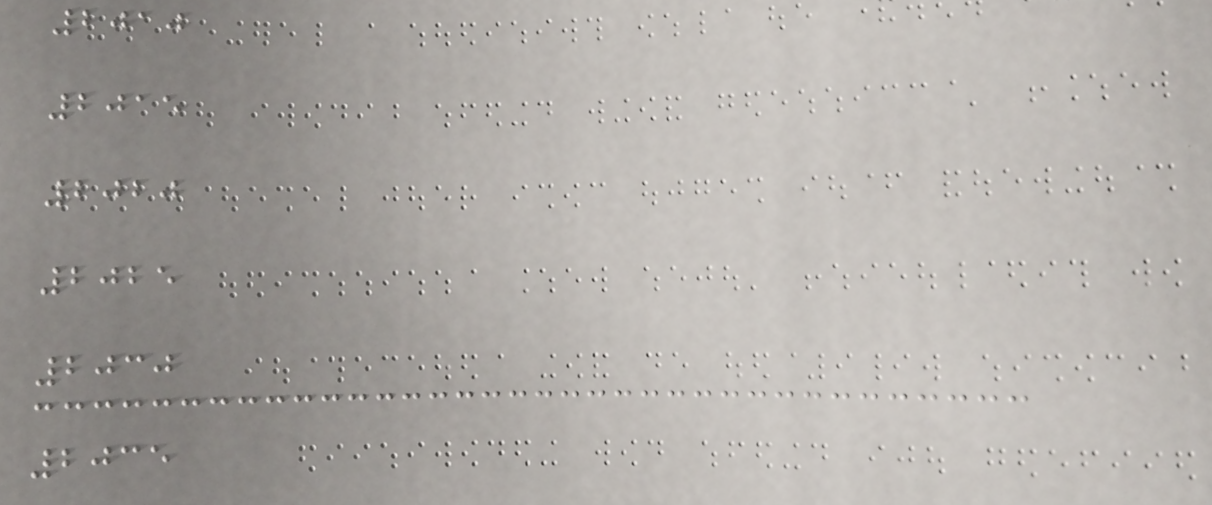2010
2015
2020
2025
2030
2035
